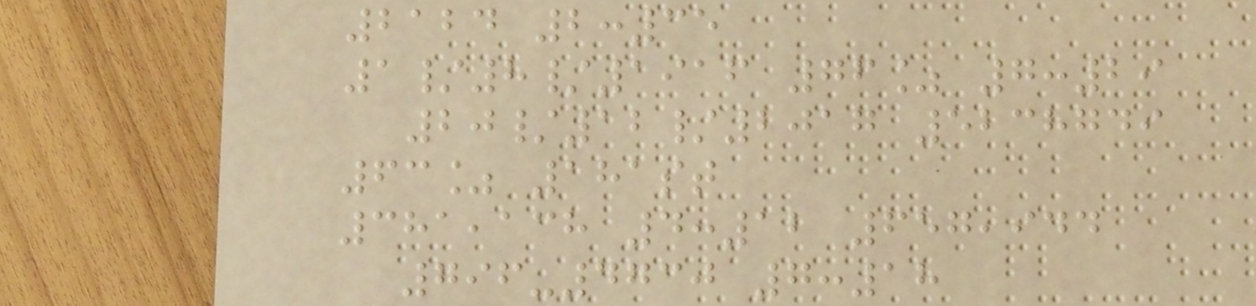2124 2:35
1/8/1916 76% 7:29
20/12/2017 5238749
63% 181st
381,138 4:12 657,944
796-4730 7:18
